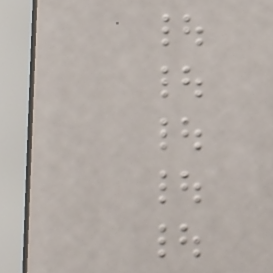|
|
|
|
|
